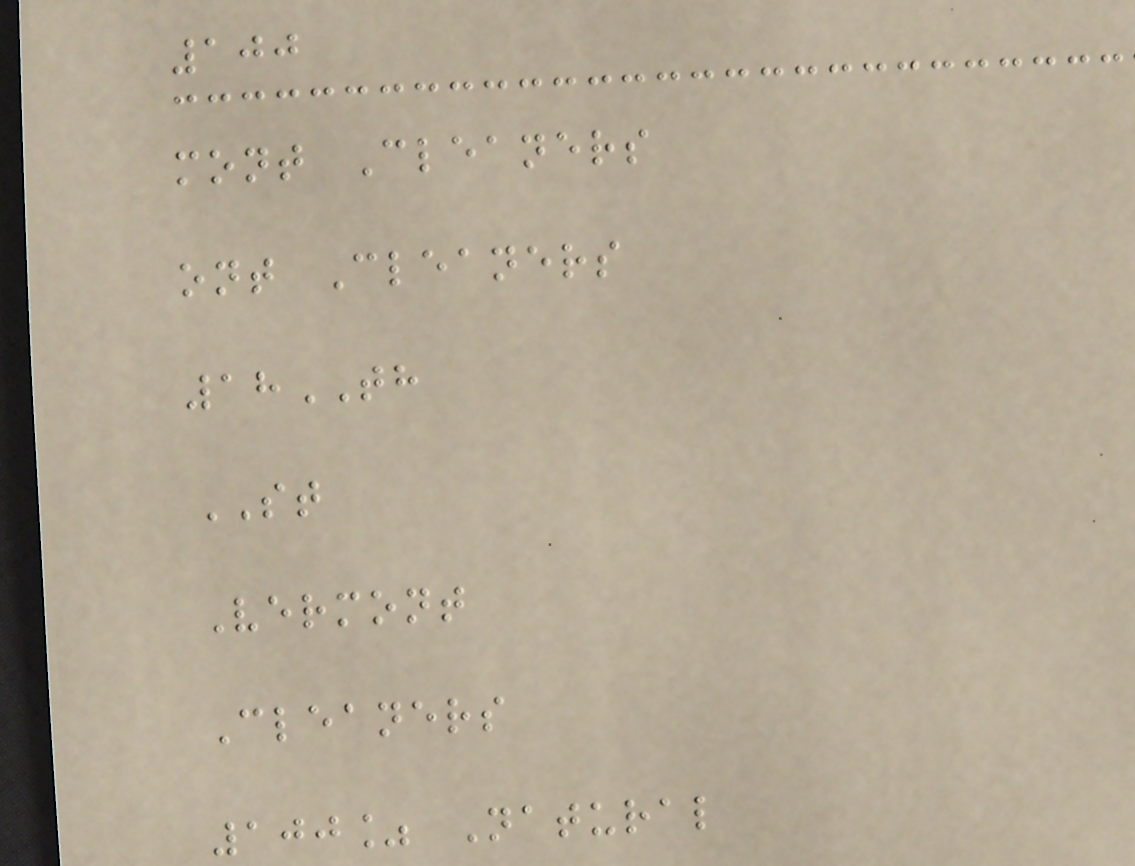100
mont Cleaners
ont Cleaners
18TH
ST
Vermont
Cleaners
100% Natural
